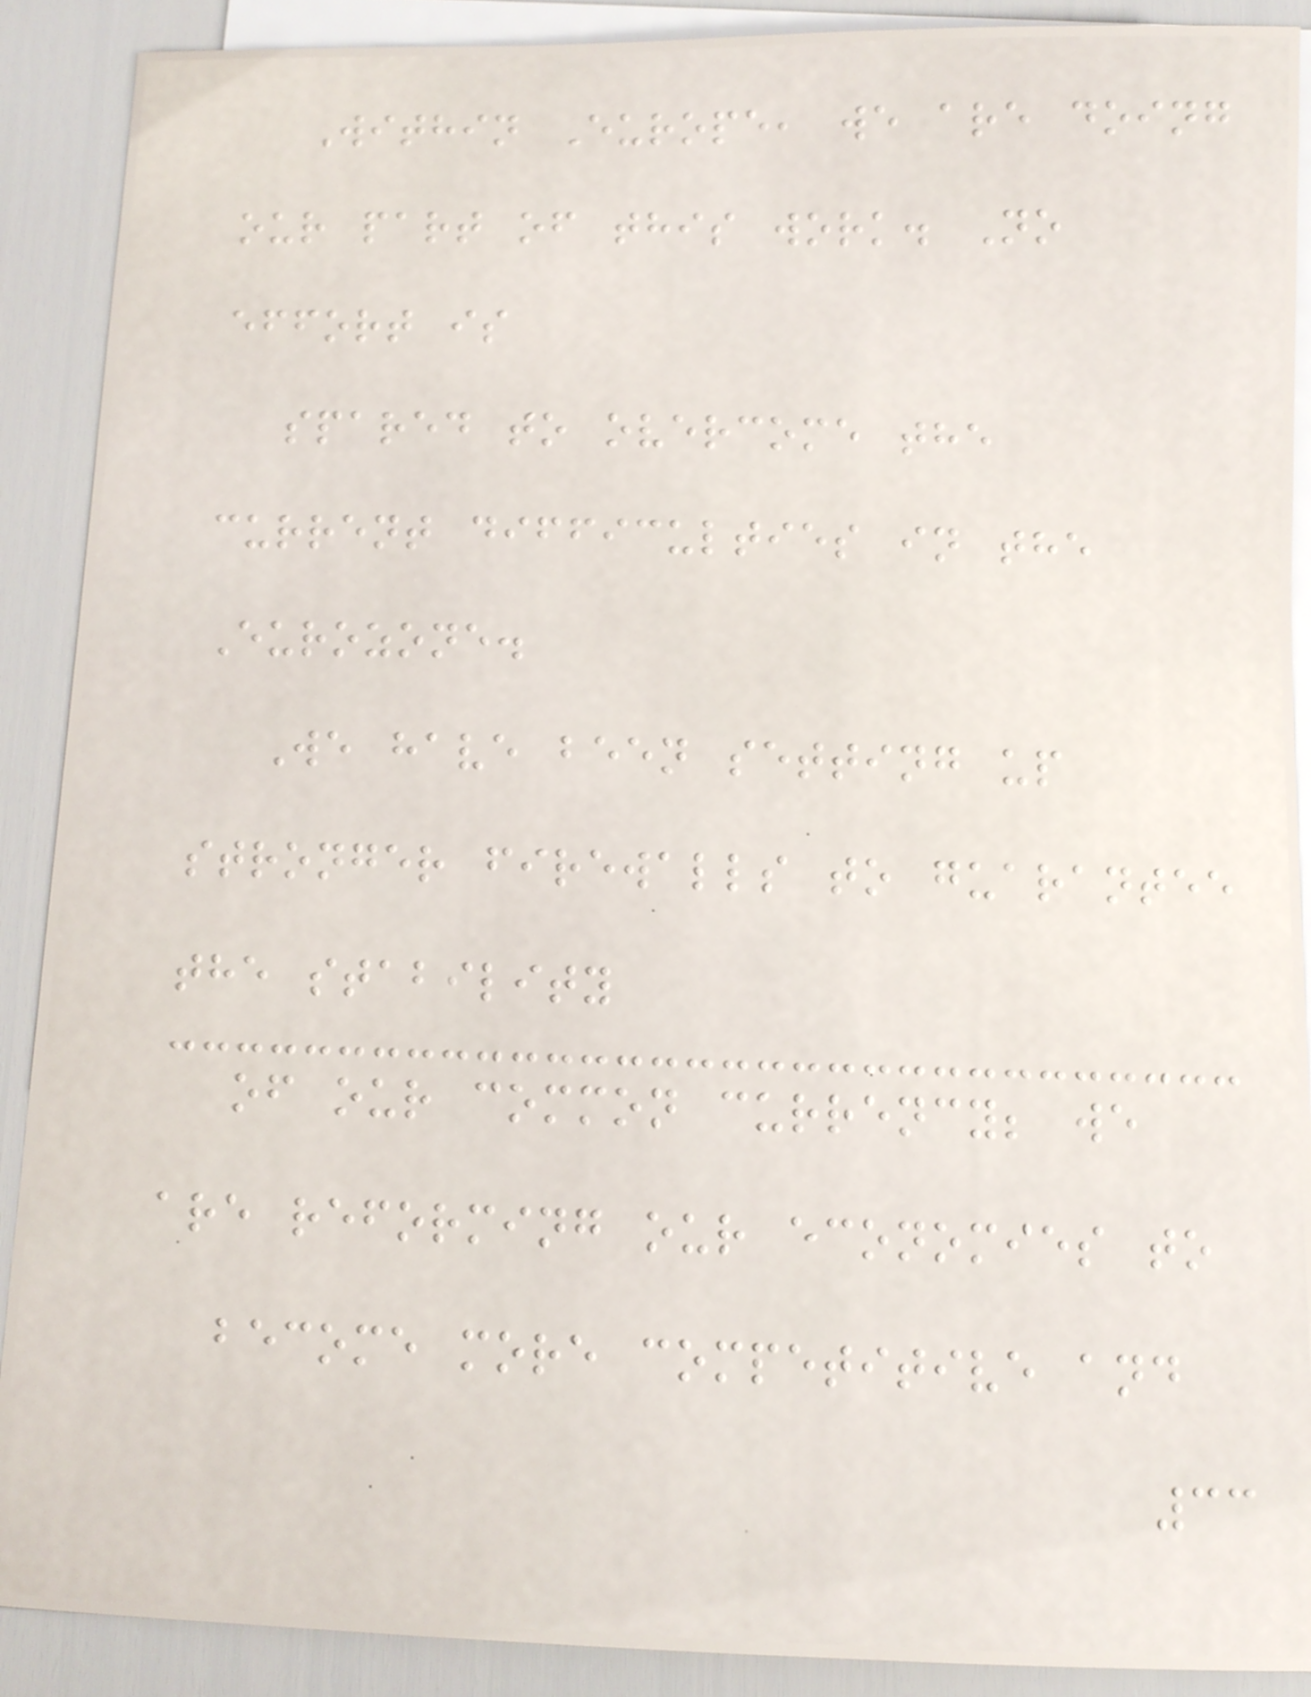Within Europe, we are doing
our part of this work. No
effort is
spared to overcome the
current difficulties in the
Eurozone.
We have been setting up
stronger firewalls to guarantee
the stability
of our common currency; we
are reforming our economies to
become more competitive and
33
